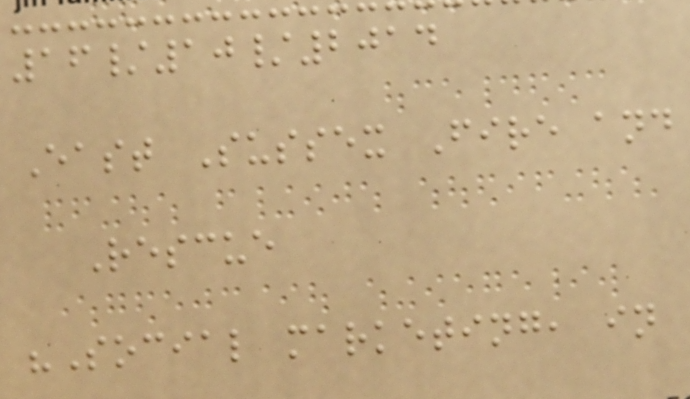16/10/2014
East Sussex Fire and
Rescue
"Social marketing, in
